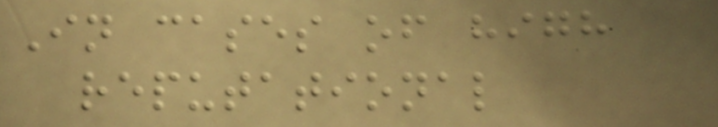In cases of high
reputational
